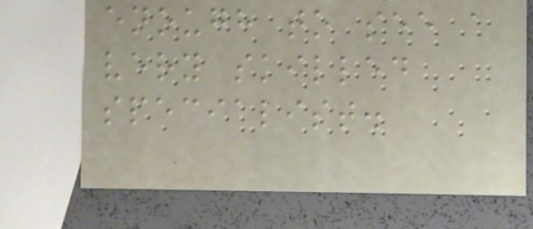enough to see a
very skilled
specialist.
